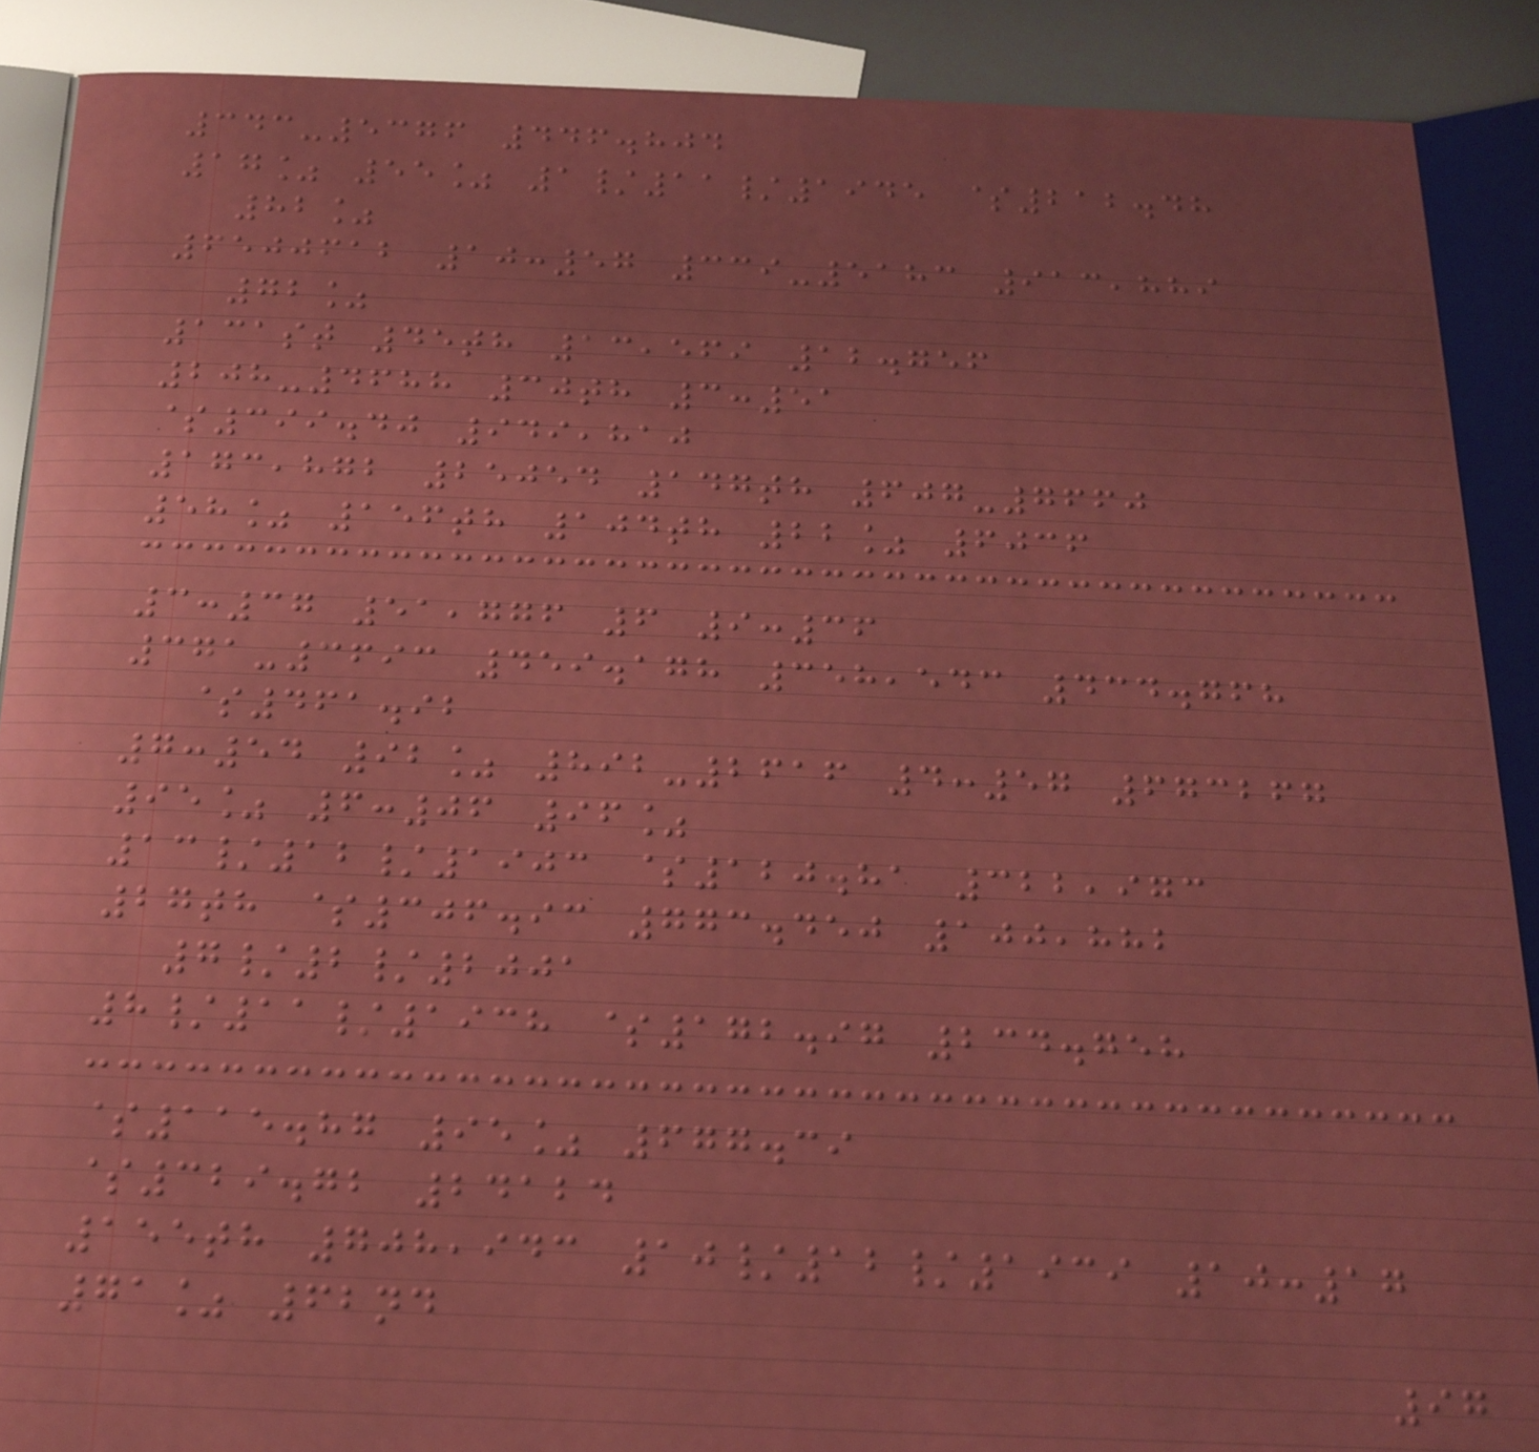343-5376 446.804
17% 55% 1/11/1945 $212.48
82%
6500612 10:57 339-5183 913,889
72%
131st 45th 13,569 12.756
208-4688 30th 3:51
$399.40 949,810
173,872 25054 147th 607-7660
58% 156th 104th 22% 6036
3:37 51,776 6 9:36
371-3693 459.178 358,543 434.768
$461.92
7:54 92% 892-2616 4:57 673267
95% 6:06 96%
13/12/1903 $120.81 322,973
27th $306.93 773.450 100,882
7/2/2001
8/11/1938 $172.97 234.758
$115.87 95% 677.39
$329.72 24124
155th 708,943 10/12/1939 10:17
71% 62nd
97
